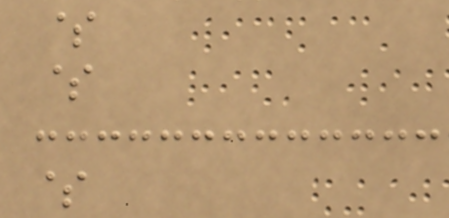$
$
$
